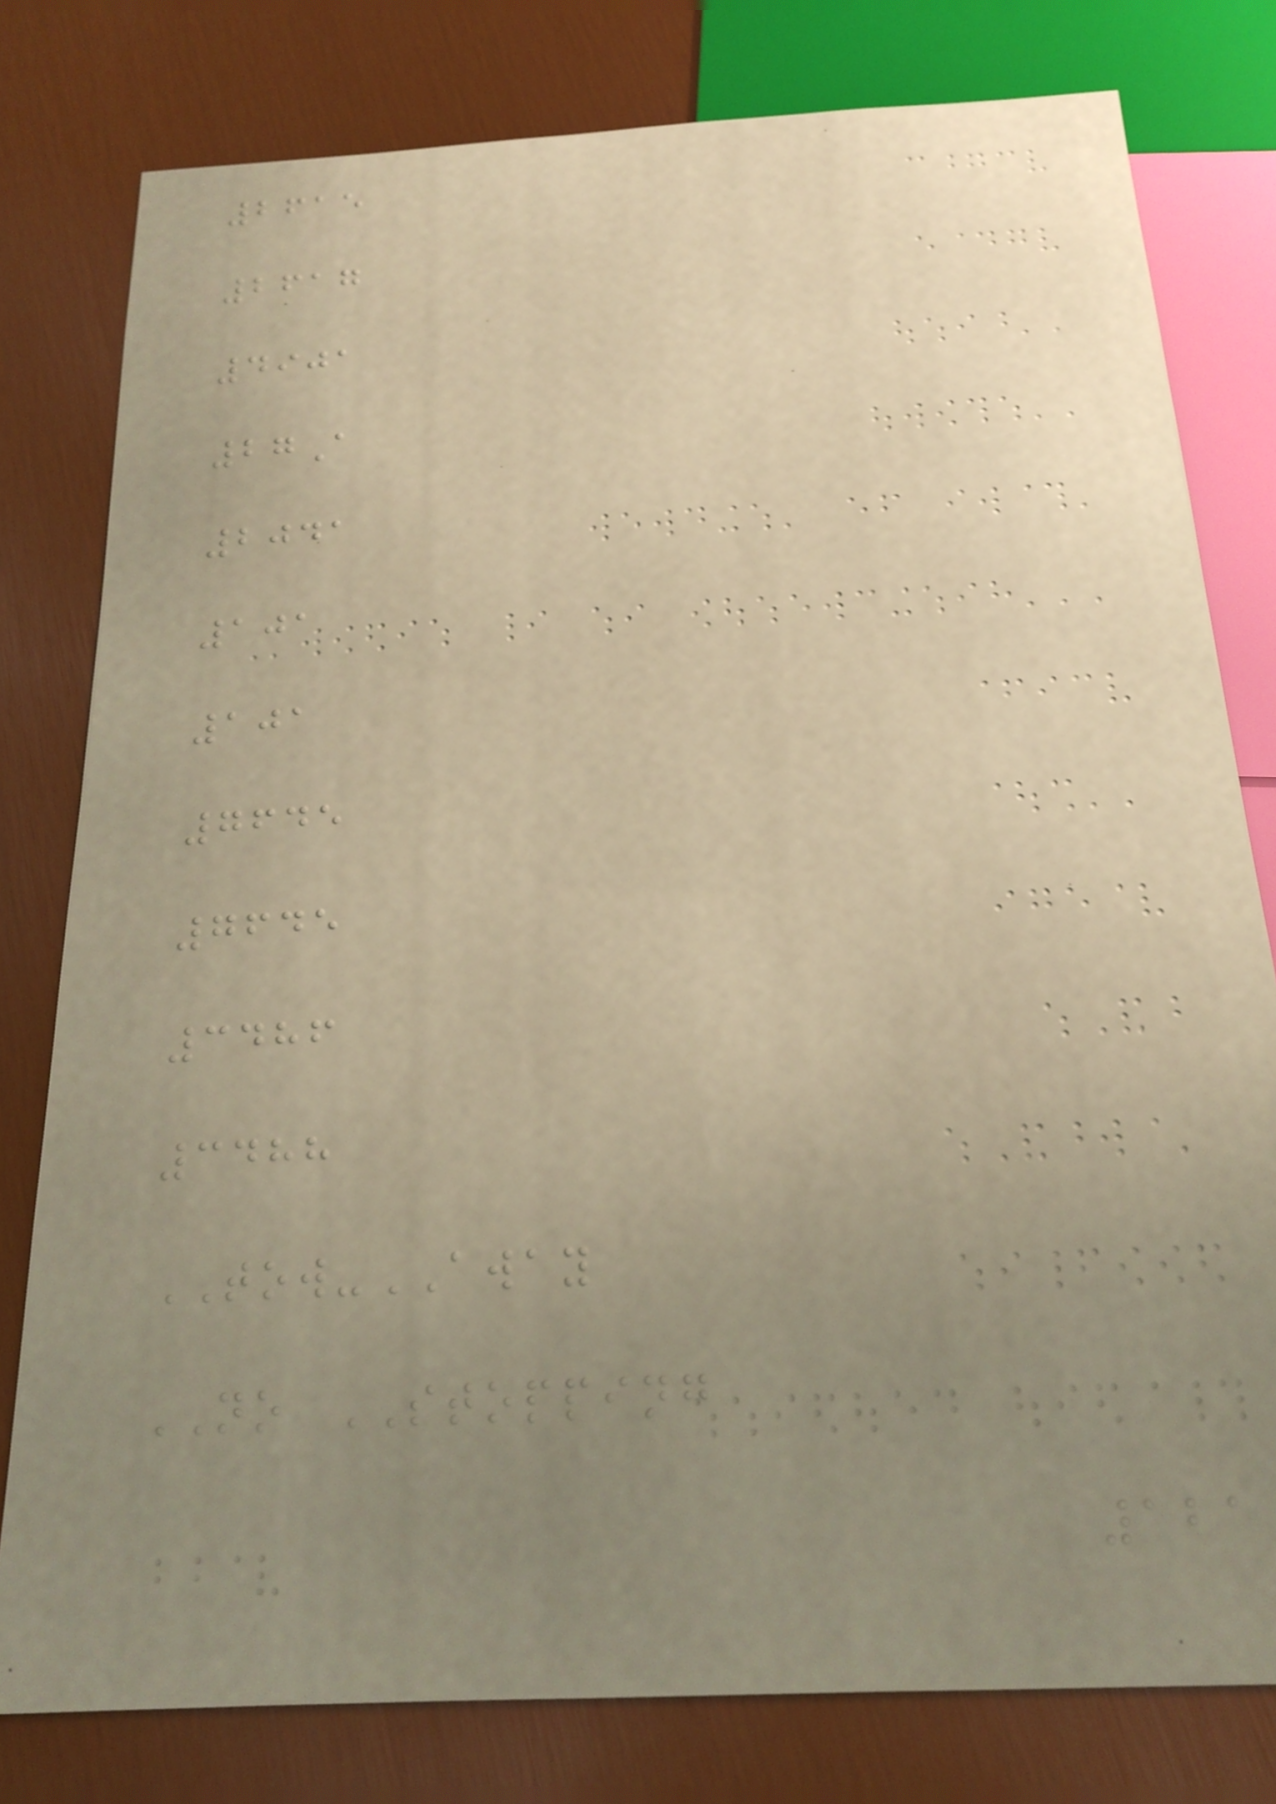2615
2617
4901
27A
2041
101
101
7645
7645
3486
3488
TOW-AWAY
NO STOPPING
121
